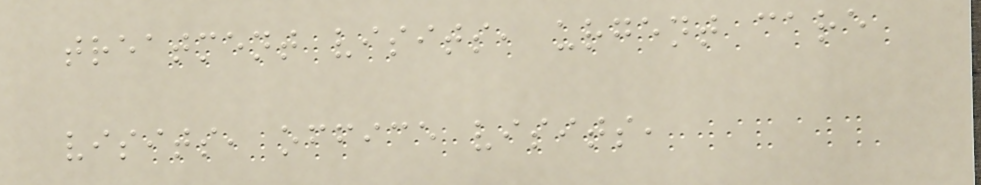treatment visits, urgent care
visits, office visits,
